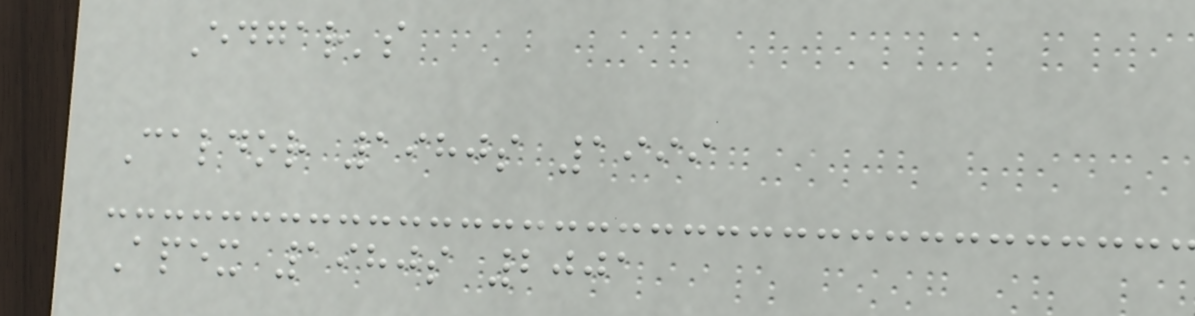Edgar's
Caldor 1980s 1999
Apex 1980s 2001
